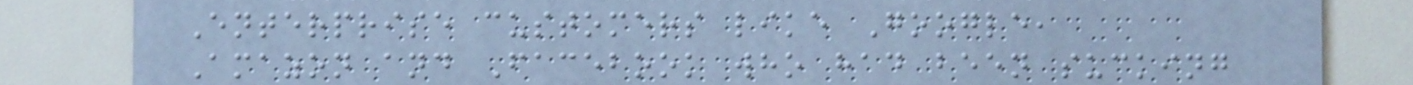Enterprise customers like Google,
Amazon and Facebook who had been sucking
